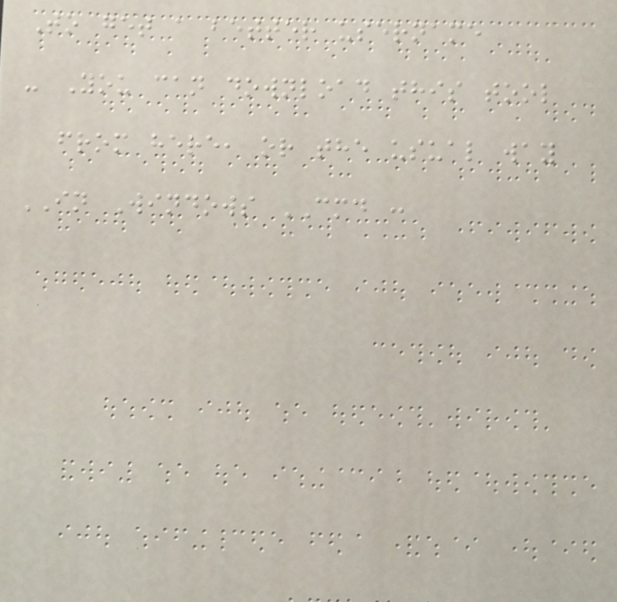To get a better username
- You can download this tool
from here, or the usual way
IN Windows CMD :
